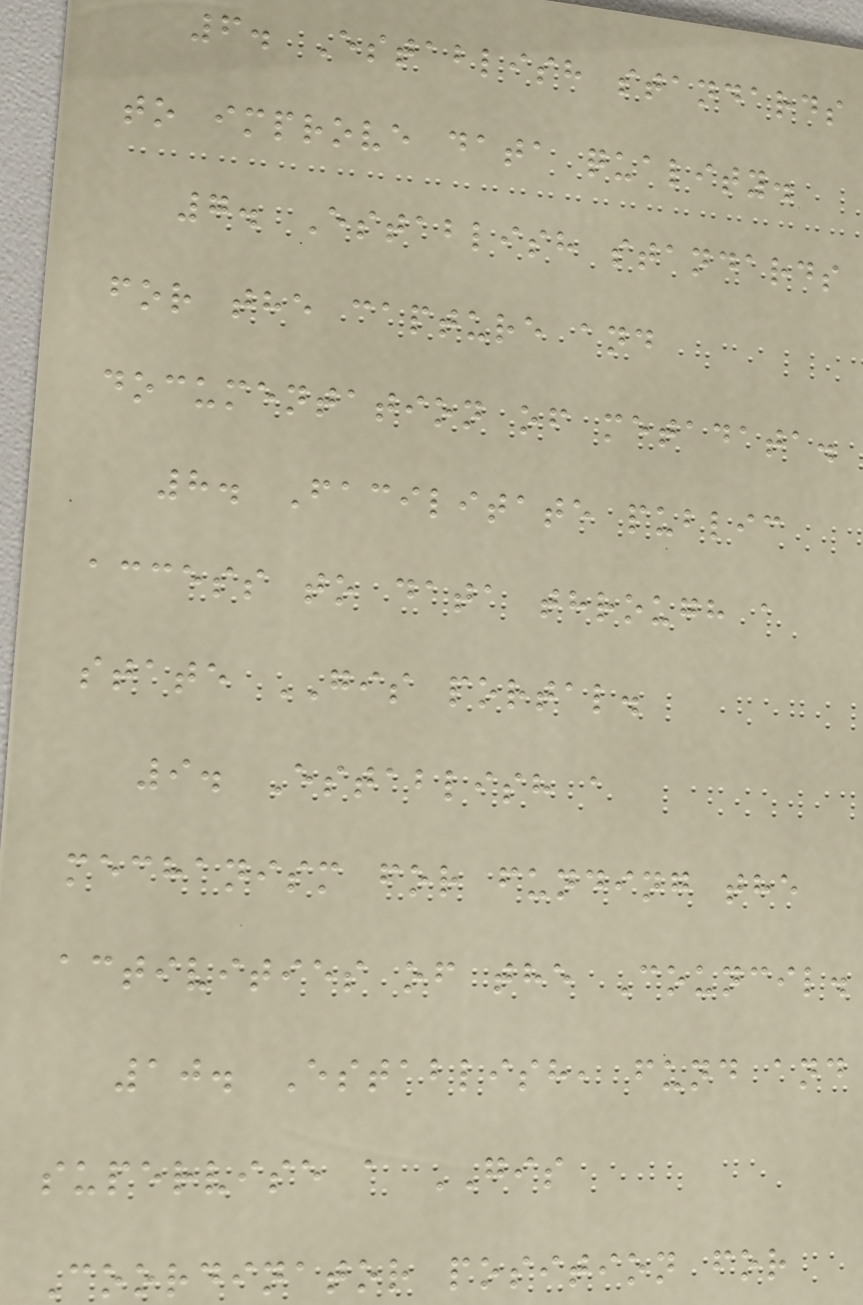6. Establish standards
to improve data quality.
7. Establish standards
for the capture and
documentation of metadata.
8. Facilitate public
access to data through a
state GIS portal.
9. Establish a
mechanism for funding the
activities of the Council.
10. Establish, fund and
supervise a GIS
Coordinator position for
